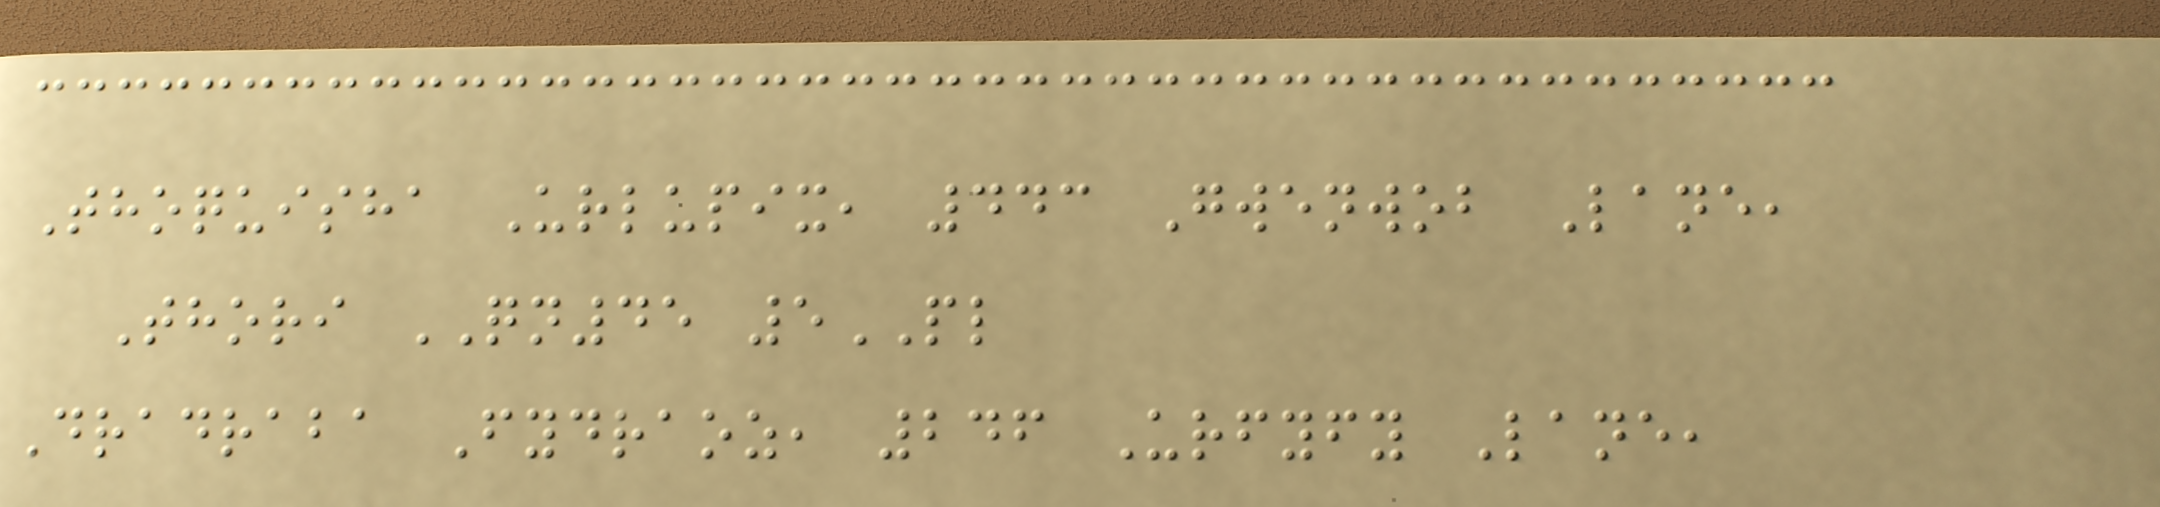Thoquisha Urlupix, 443 Gwenwob Lane,
Thori QN45 5PL
Dradraba Fydraoz, 246 Urfyfy Lane,
